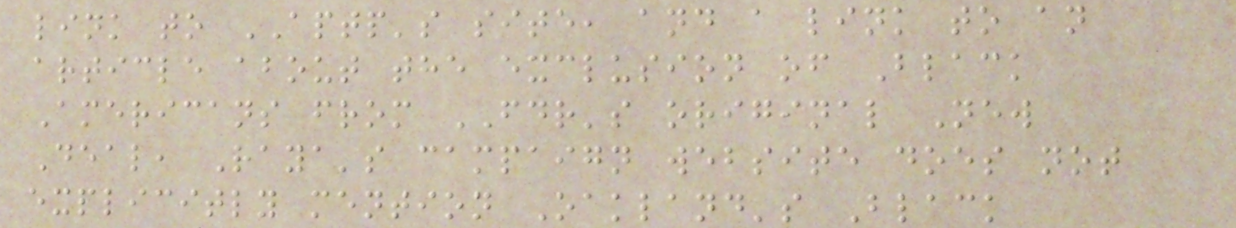link to APTP's site, and a link to an
article about the exclusion of Black
Americans from FDR's original New
Deal, Raya's campaign website does not
explicitly mention Oakland's Black
